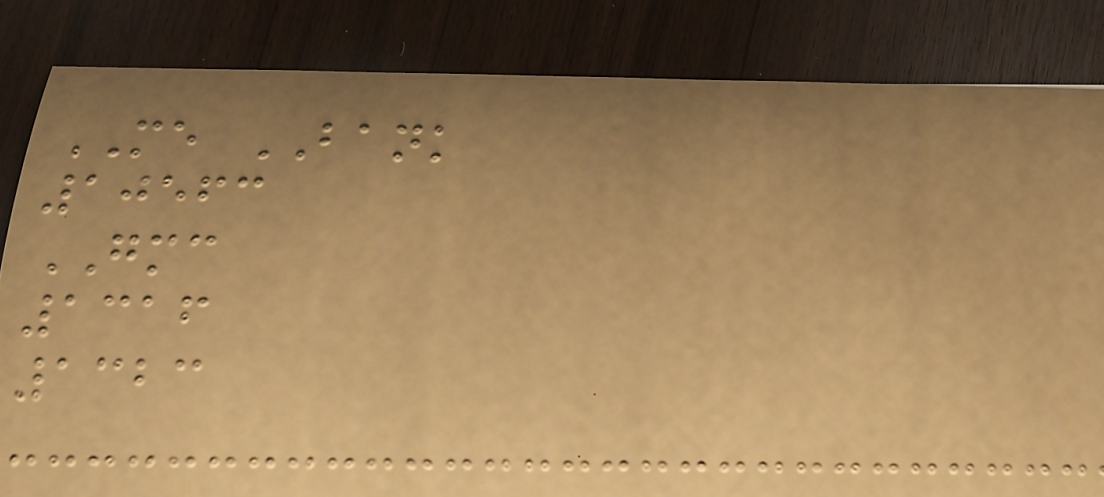ME BANK
10563
GMC
1316
1323
